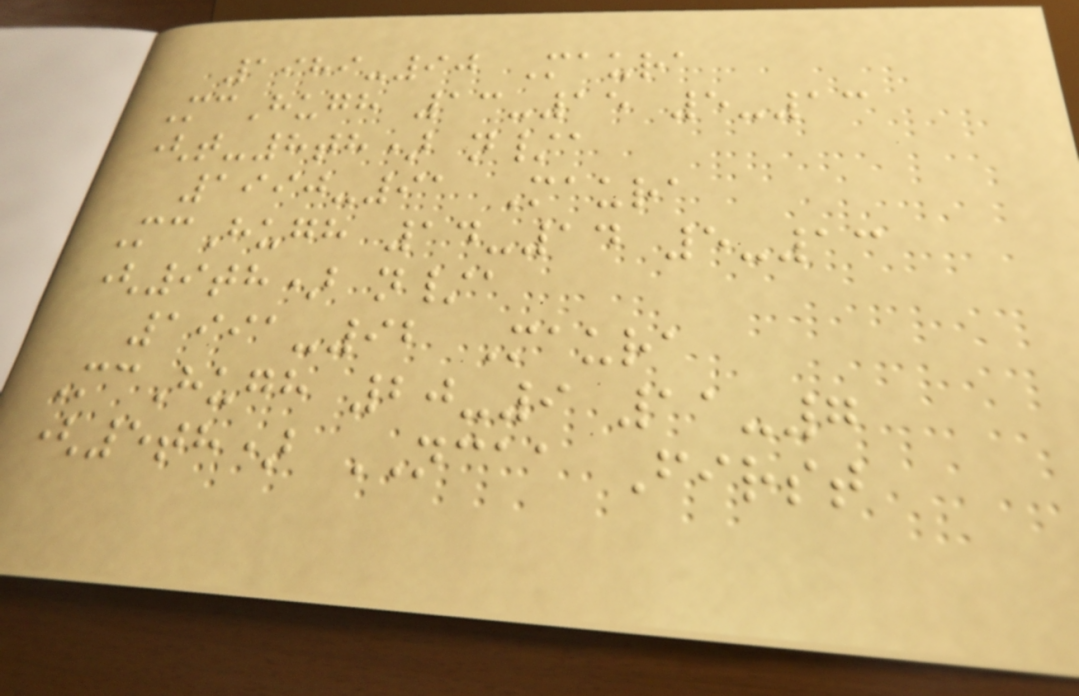1989-90 Maura
McHugh 13-15 5-13
(t-8th) n/a
1990-91 Maura
McHugh 14-14 5-13
(9th) n/a
1991-92 Maura
McHugh 20-9 11-7
(5th) NCAA First
